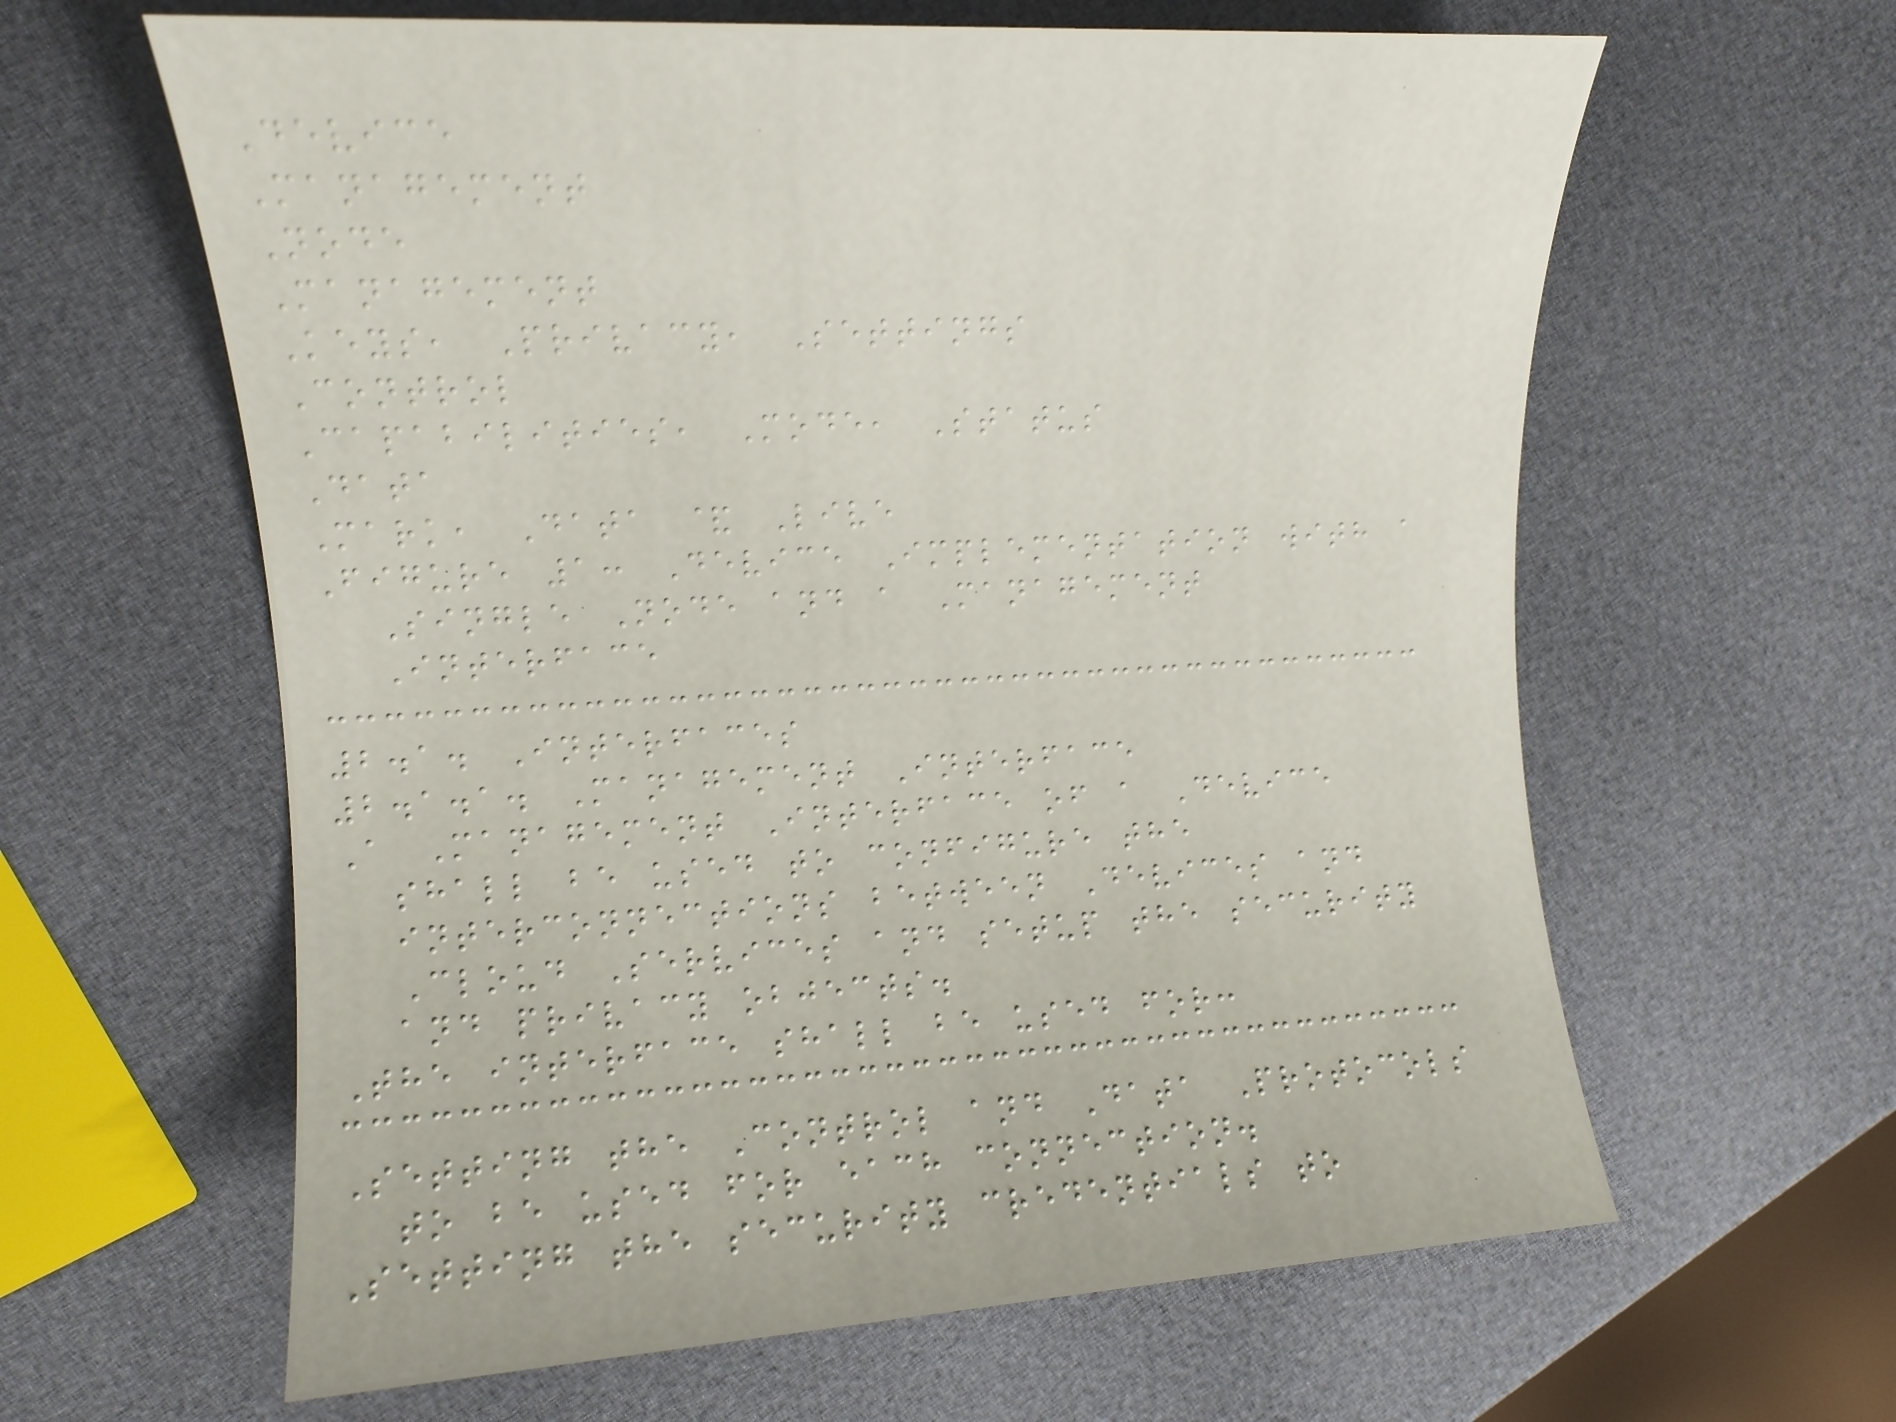Device
Management
Node
Management
Keys, Privacy, Settings
Control
Capabilities, Mode, Status
Data
Mark, Data & Live
Figure 1: Device Implementation with a
Single Node and a Management
Interface
2.1. Interfaces
2.1.1. Management Interface
A Management Interface of a Device
shall be used to configure the
interconnections between Devices and
Cloud Services and setup the security
and privacy objects.
The interface shall be used for:
Setting the Control and Data Protocols
to be used for each connection.
Setting the security credentials to
